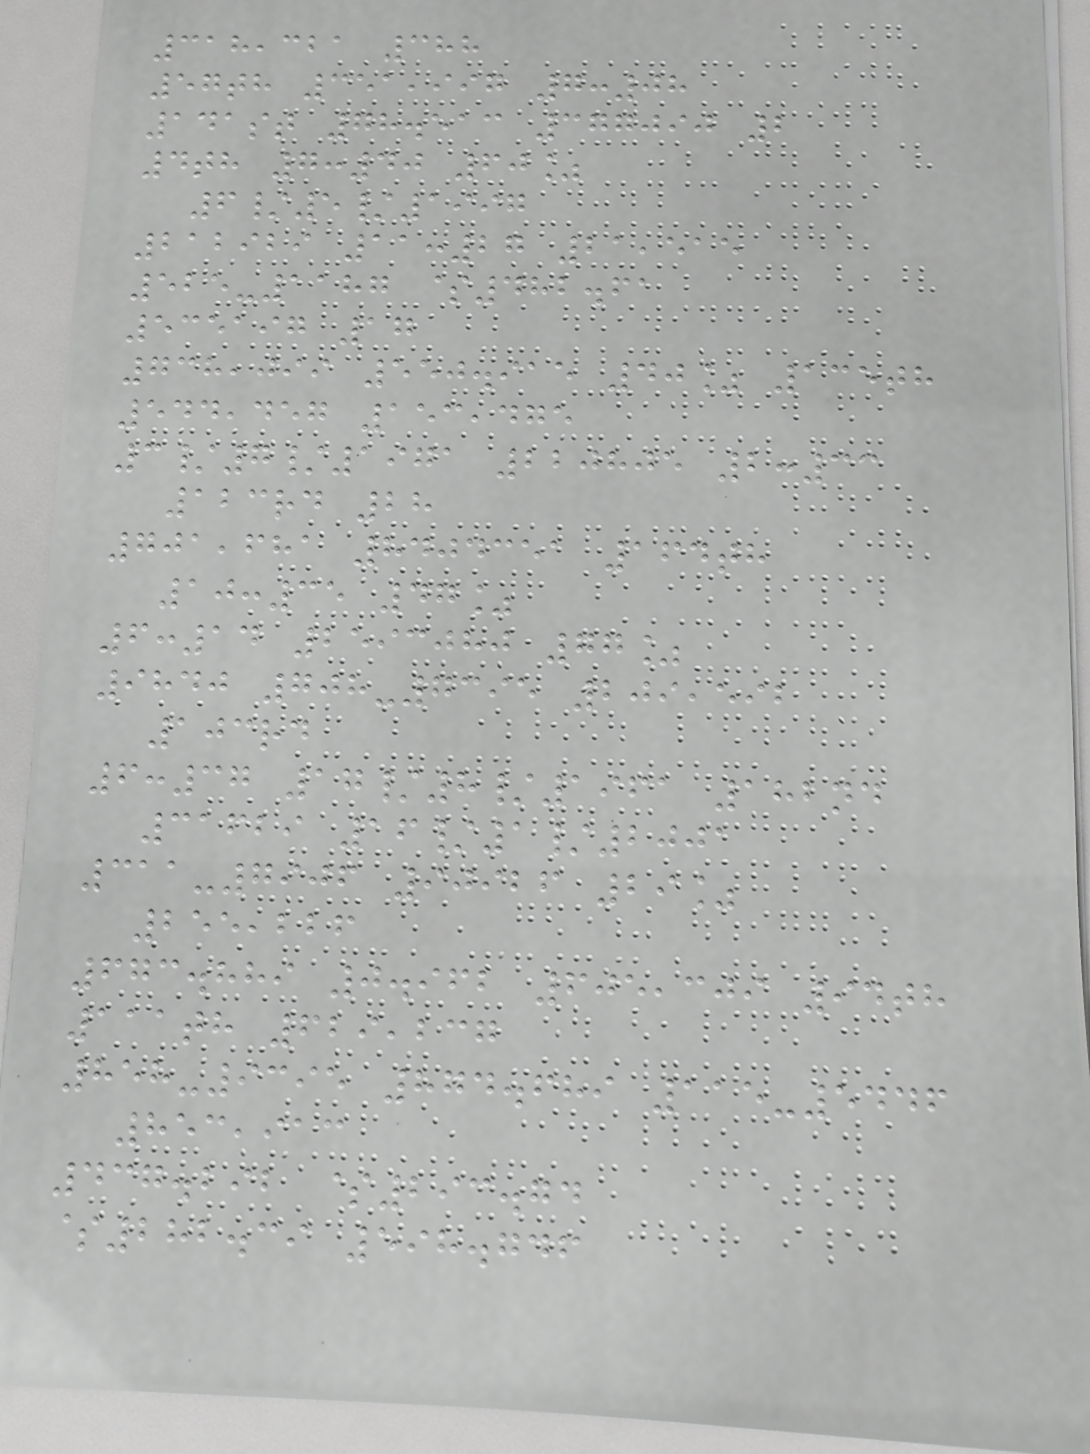318,321 388
57th 351,997 7:08
141st 78.513 377090 2
4th 7:40 60%
6/5/1997
212929 11:27 21,515
525-1187 $482.61
535197 17
738,099 550.915 40% 135th
544,457 153,475
3/7/1971 220805 2:33
123rd 28
701,681 8404351 164th
10:35 47%
6:14 2593080 77%
9840 708-7395 209,592
103rd
6:37 17/8/1961 182nd
31629 16/1/2001
311-7906 90926 29%
255,226
673.889 0.962 605,309 94th
111th 629,237
858-9395 874.689 115-5446
853,913
437.292 $293.74
$282.39 598.746
